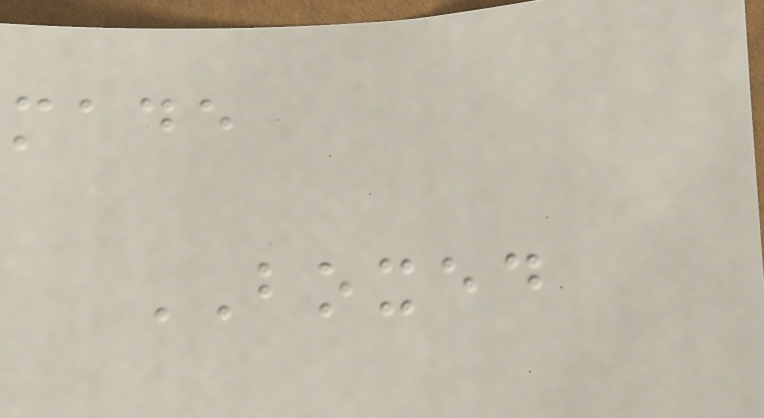made
BOXED
